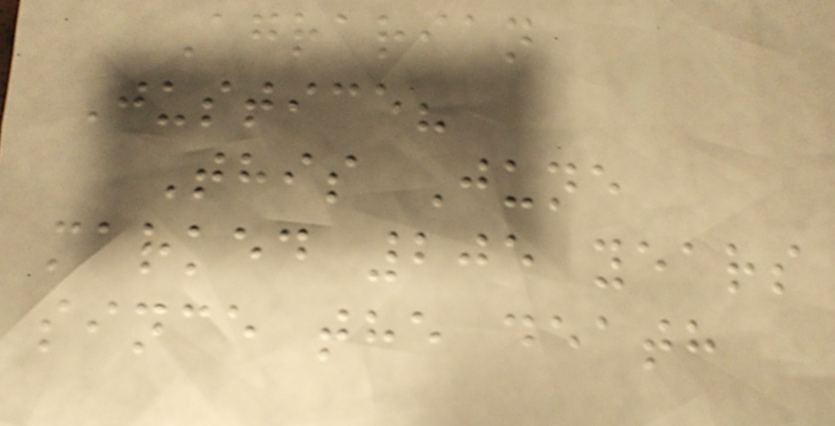Agrarian
Justice?
This June
marked 205 years
since the death
